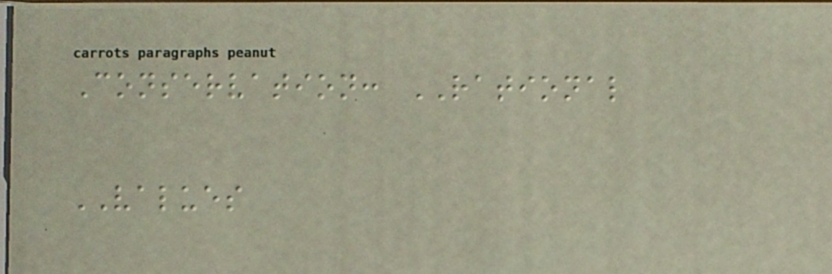Conservation: RATIONAL
VALUES
